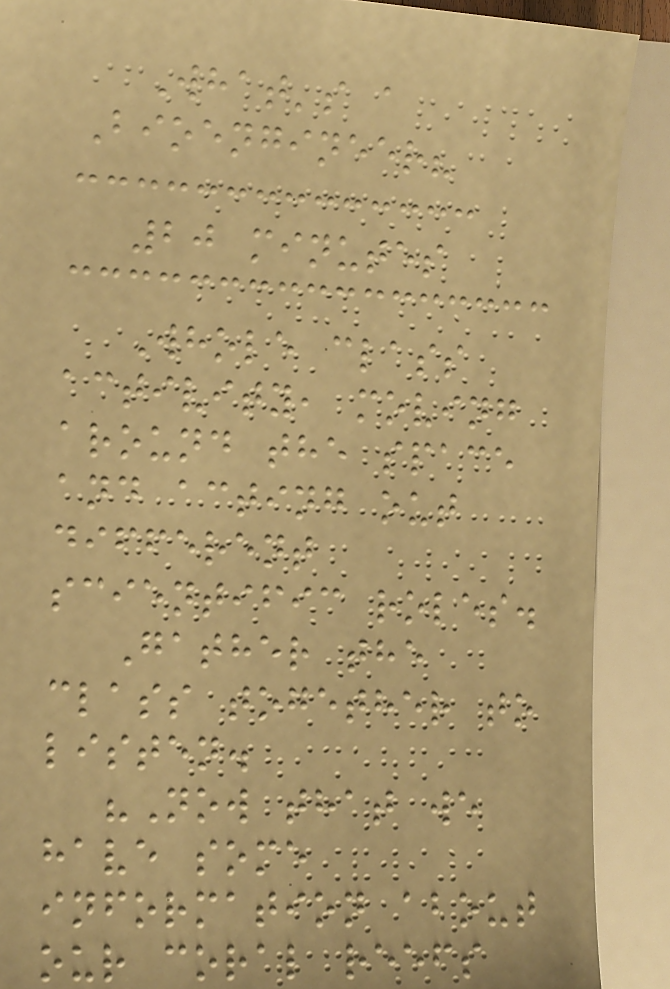What's a
Bioengineer?
20 minutes
Whole class
activity, moving
around the space
and acting out
different
scientific roles.
Gather the
class together to
listen.
"Now that we
have some
information about
our coral reefs
